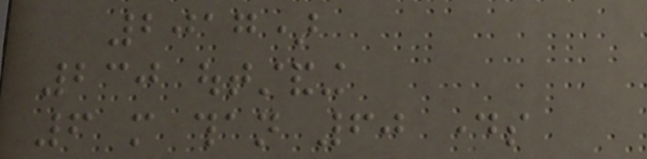2017)
230 outstanding
6 more than 60 days
